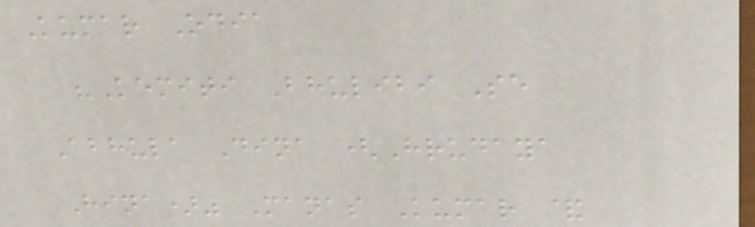Kumar Odia
"Kemiti Bhulibi Se
Abhula Dina (Hrudaya
Hina)" Manas Kumar &
